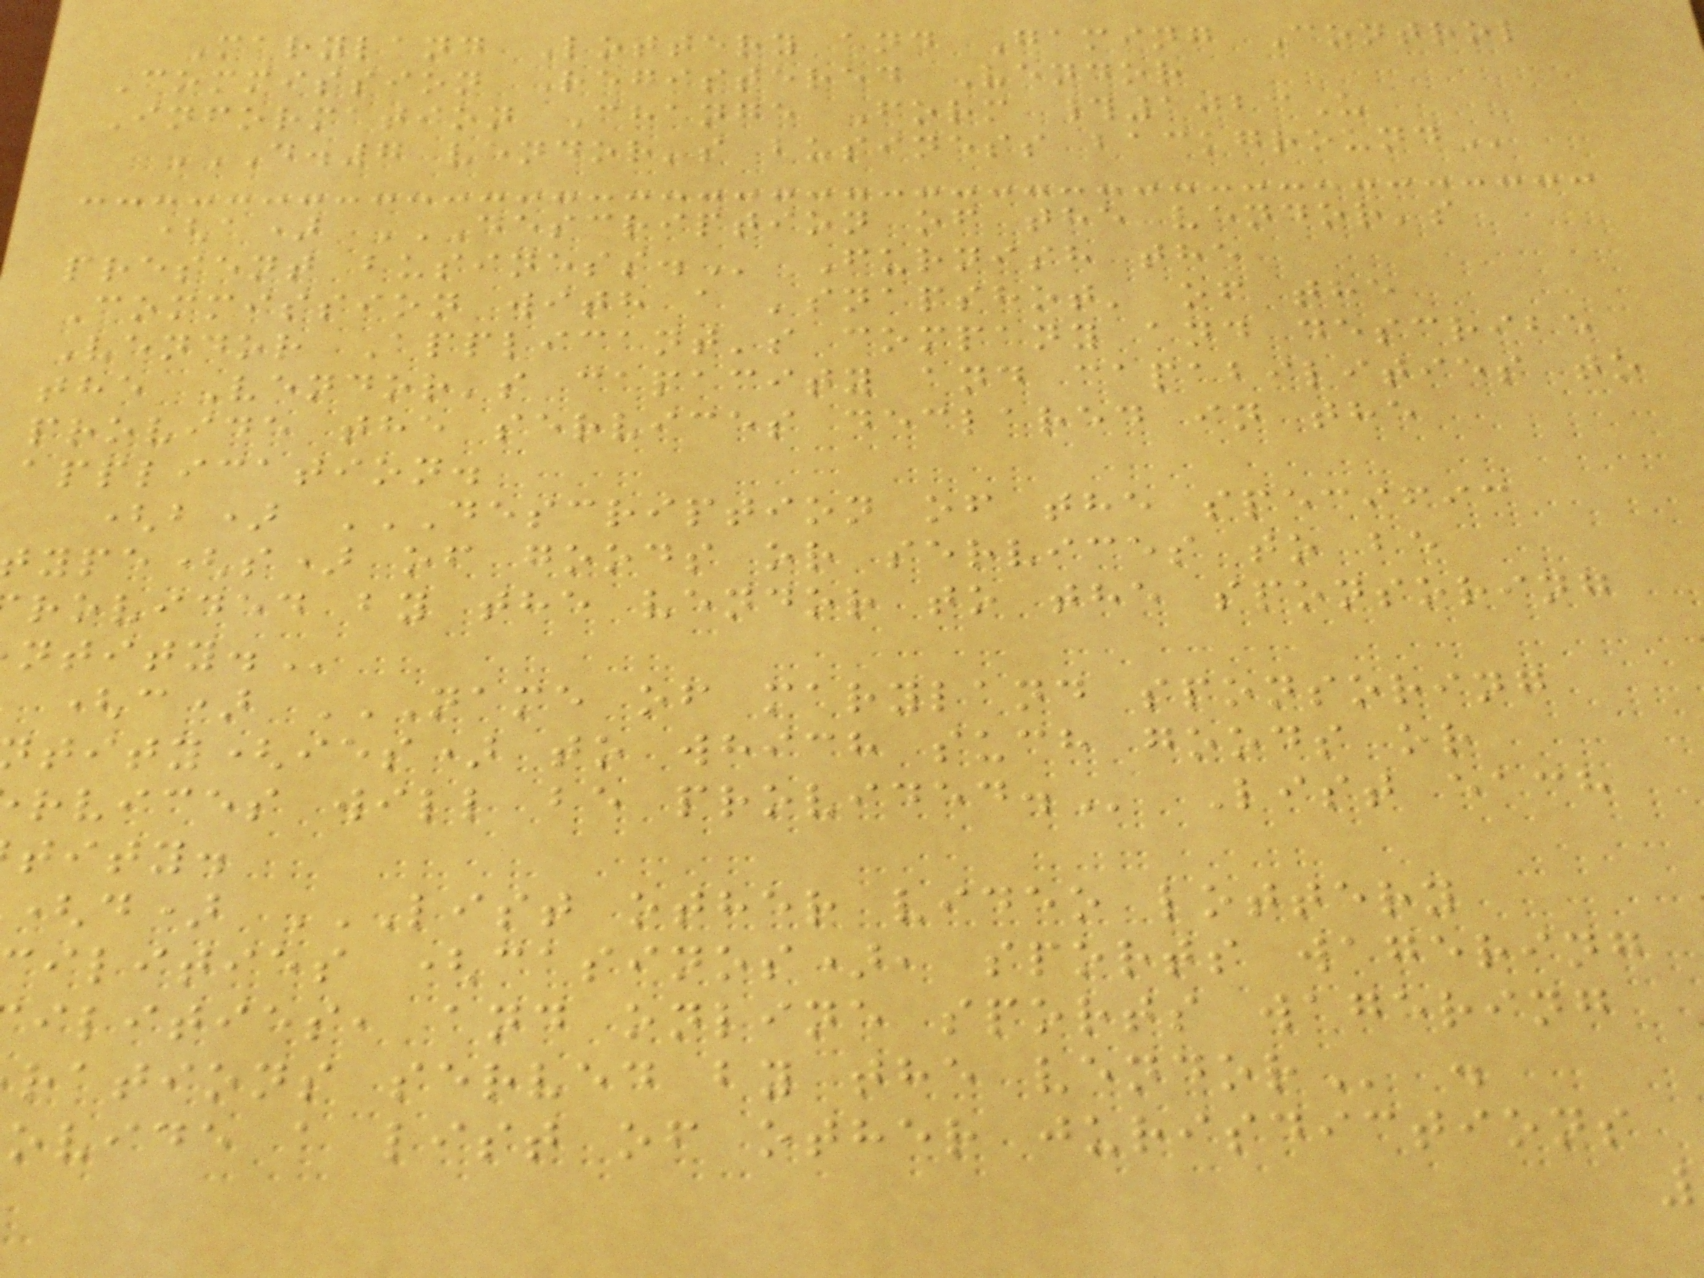Maryland Lottery and Gaming Control
Commission Registered Vendor
Information Change Form #1023U
D.7 VENDOR'S BUSINESS BACKGROUND
(a) DESCRIPTION OF THE VENDOR'S
Commission with a 'snapshot' of the
Vendor Applicant's company and describe
the Vendor's capacity and capabilities to
provide the services declared in the
application.
(b) DESCRIPTION OF THE SPECIFIC
ype(s) of goods or services to be
rovided by the vendor to the sponsoring
(c) NAME OF MARYLAND SPONSORING
tity(ies) to which such goods or
rvices will be
tity.
(d) LIST OTHER VIDEO LOTTERY
ilities (casinos), sports wagering
ilities, and online sports wagering
rations served by the
ovide a list of other jurisdictions
